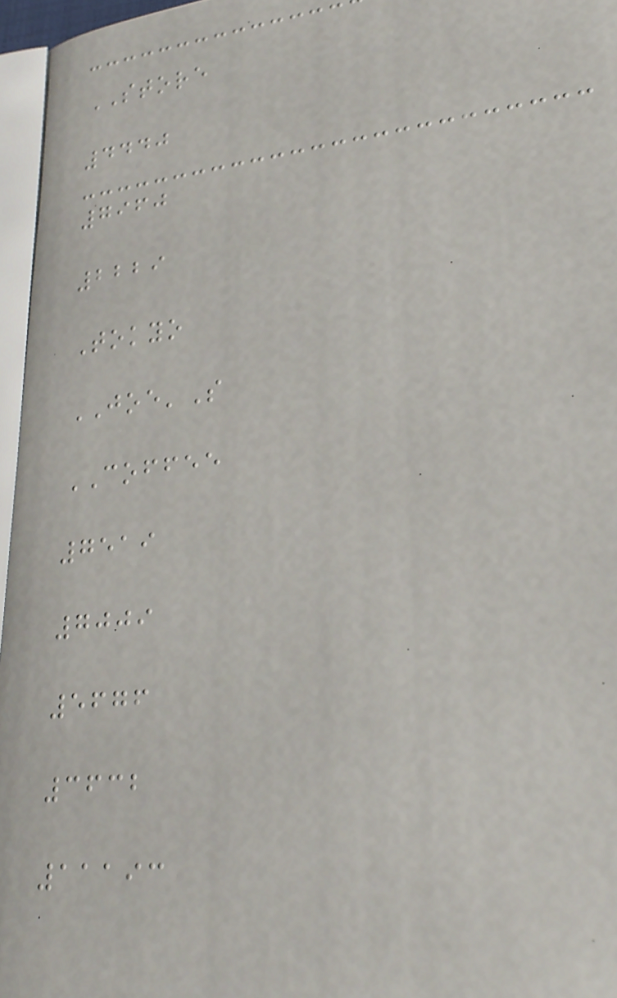STORE
4440
7960
2229
Tokyo
JOE'S
COFFEE
7519
7009
5676
3632
11193
